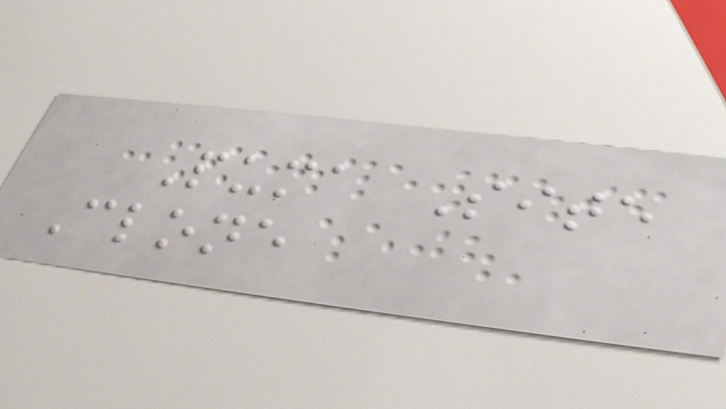Puma Site
Clone
